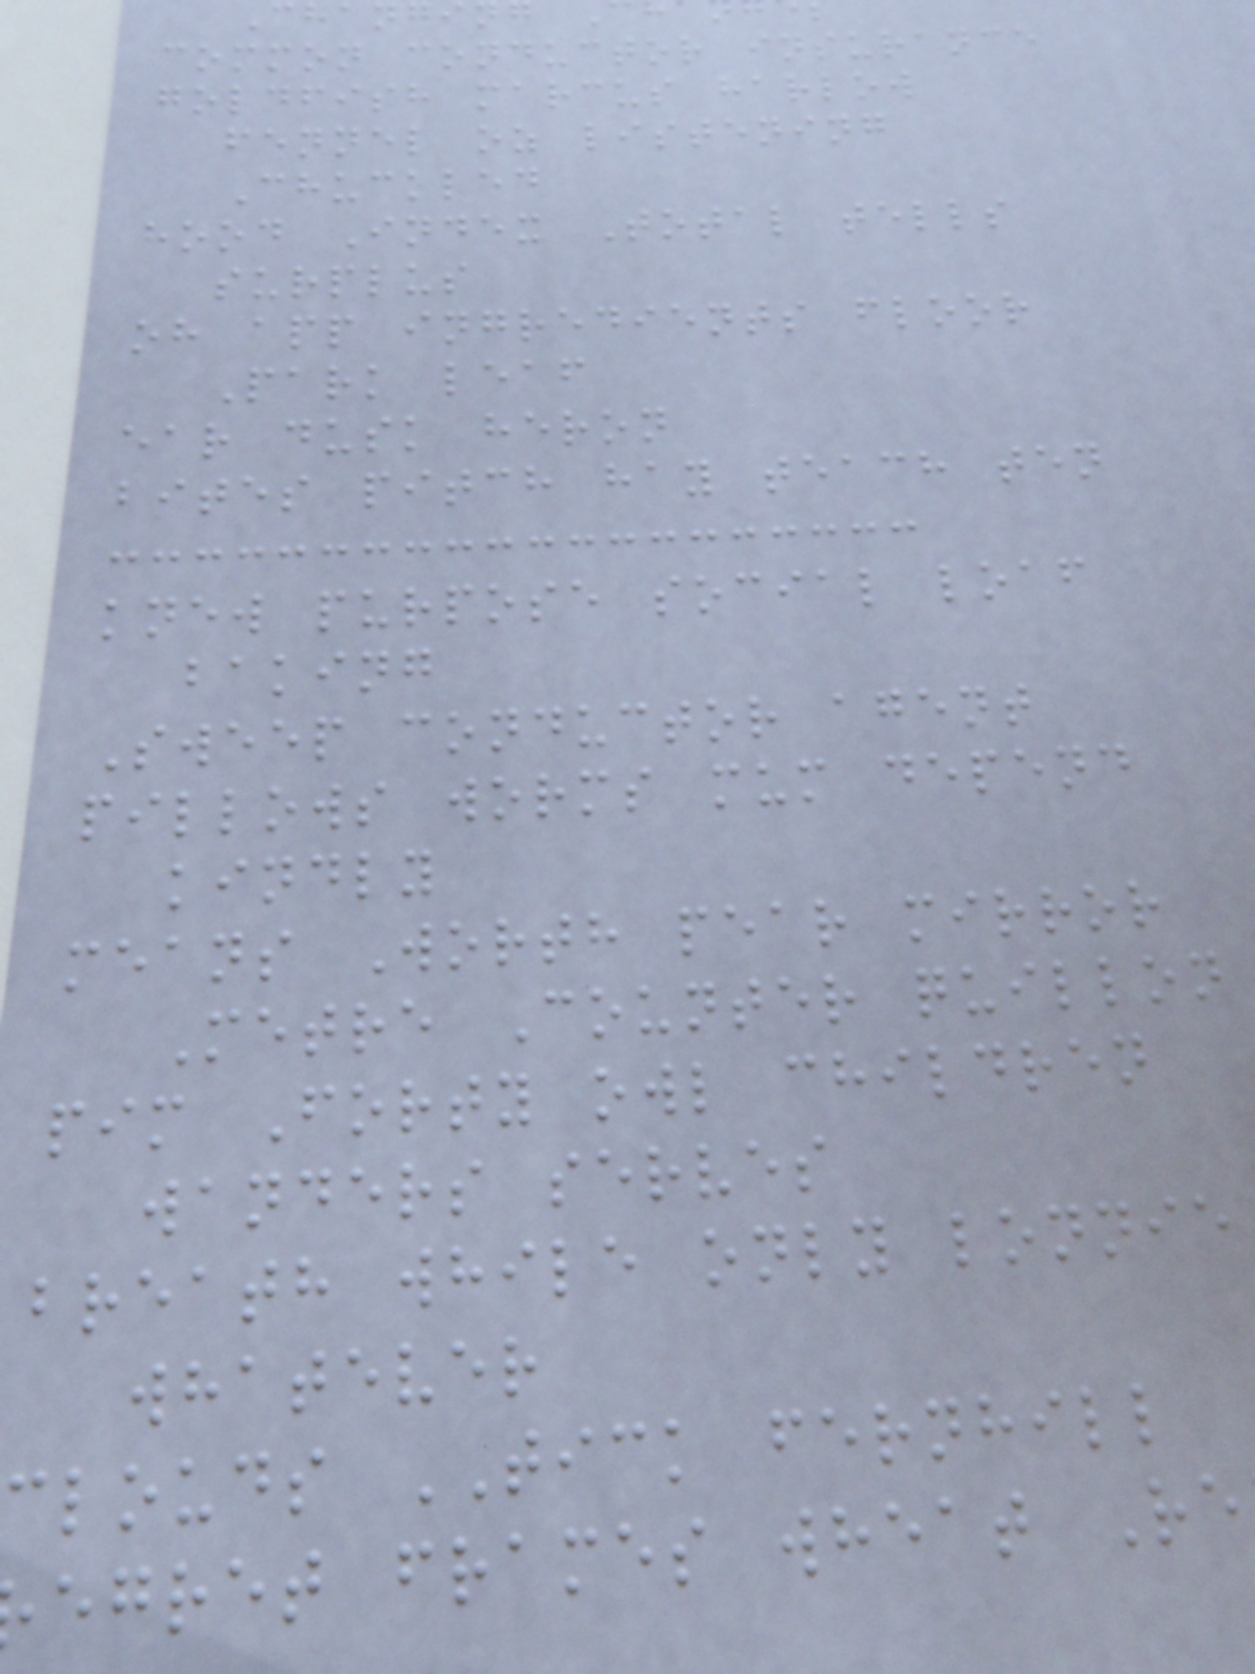Changi
common conductor insurance
goldfish marcus harlow
fennel oz listening
Chuckled
hood Index Total tells
surplus
oh app ingredients floor
Park leaf
ear dusk heron
bites pitch hay teach ten
knew purpose social loaf
baking
Sweep conductor agent
pillows worms mum depend
kindly
means Worth pear mirror
Metre Counter quillon
pim Forty owl children
wanders serves
breath while only lonnie
whatever
clouds TICK fernhill
egret frames wheat Re
